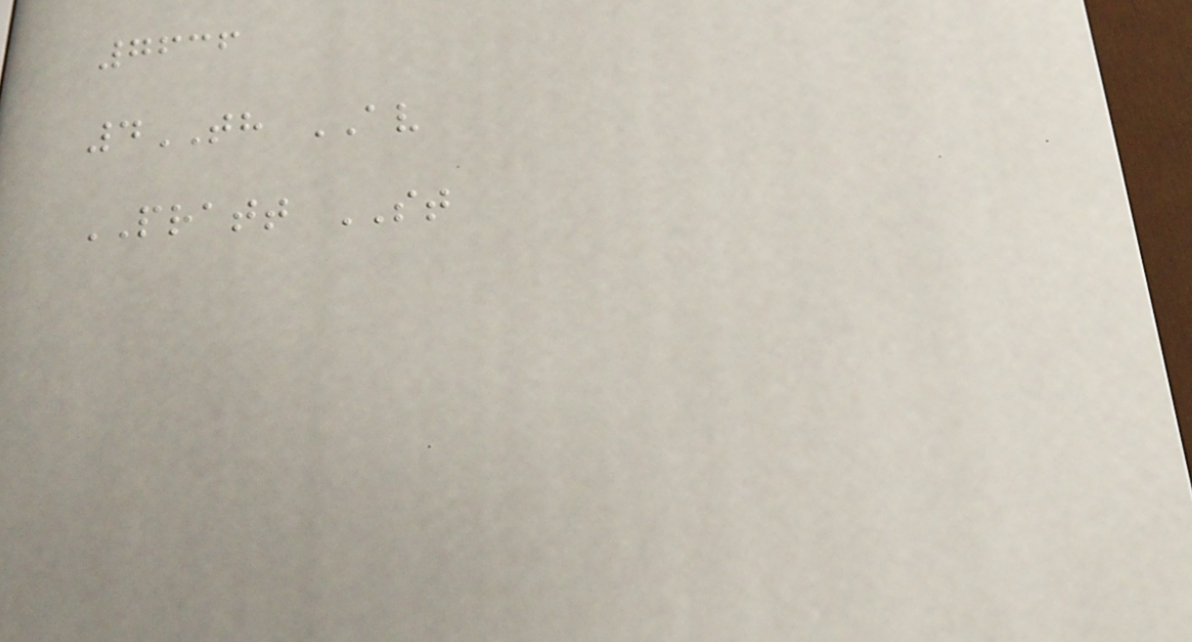7636
4TH AV
PRATT ST
